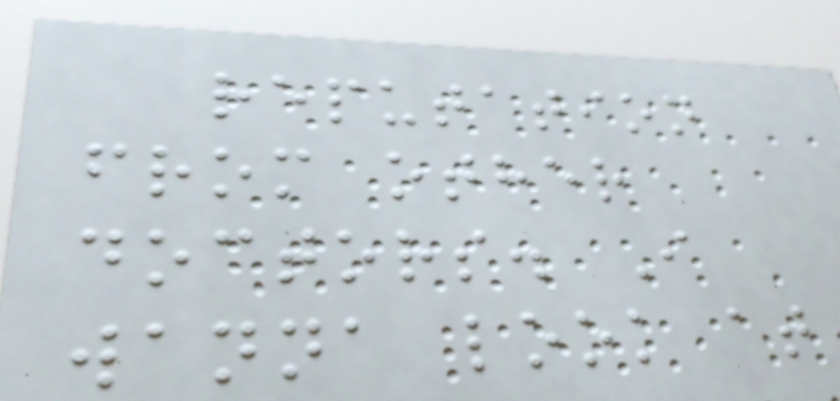reputation
from other
doctors. I
wanna look at
